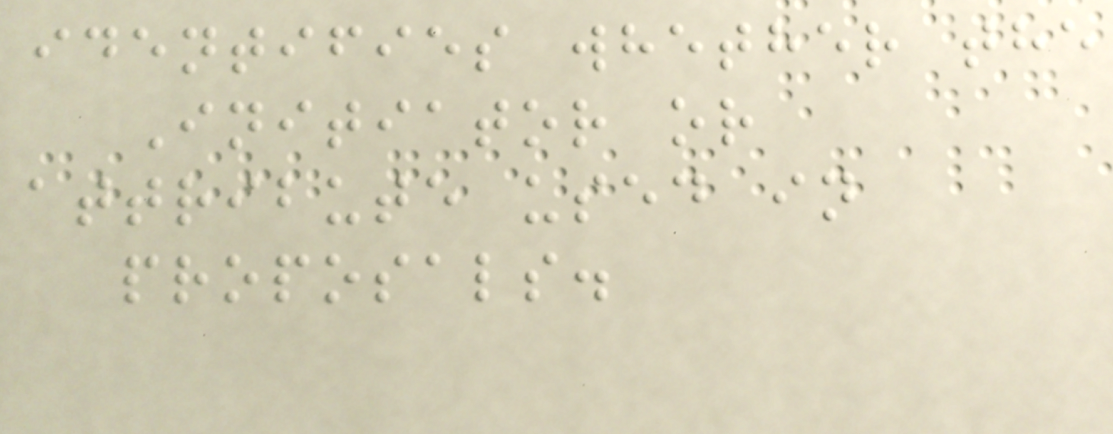identifies whether the
Initiator or
attribute used in
proposals.
